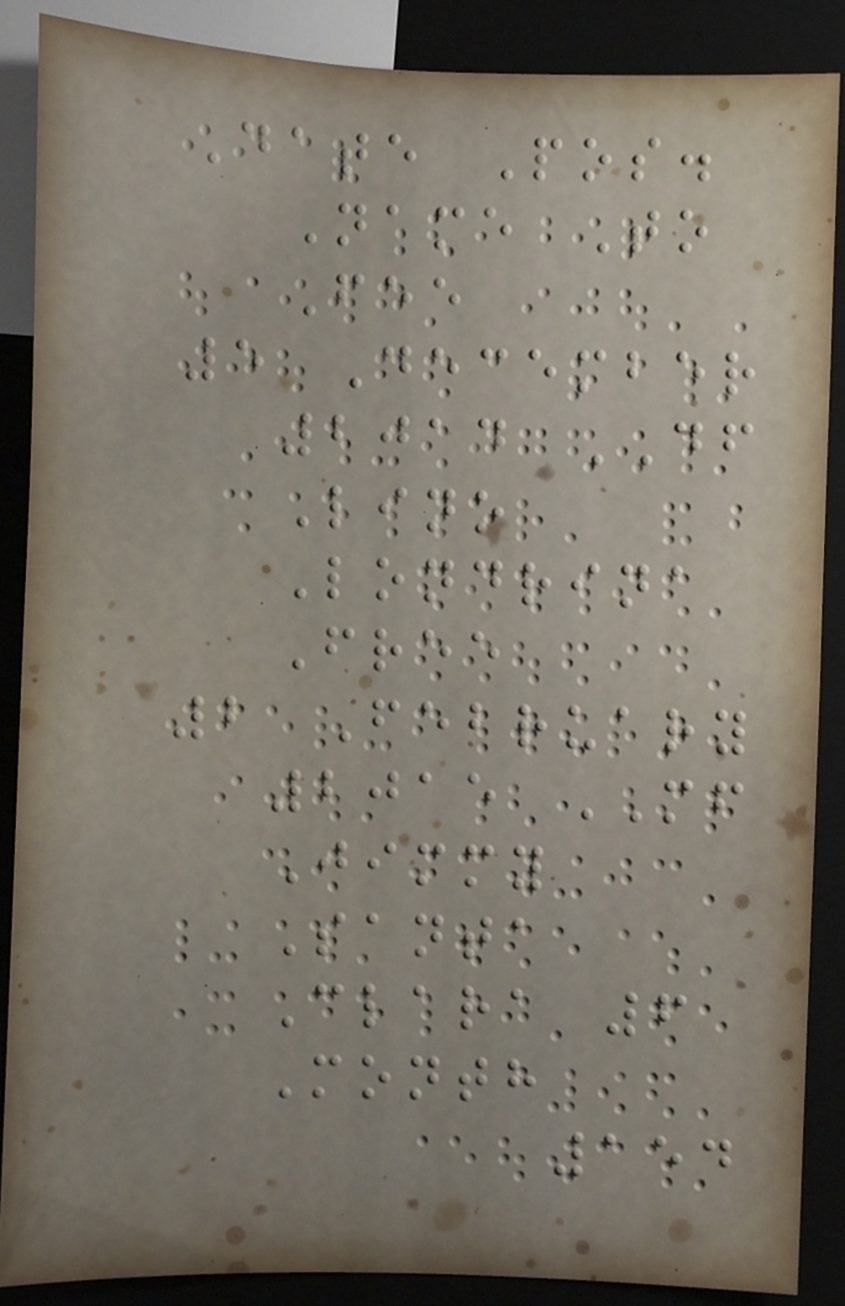Date Pos.
Name To
Fee
5 December
2014 DF
Lino
Londrina
Free
2 February
2015 MF
Jimmy
Santa
Clara 6
Month
154
